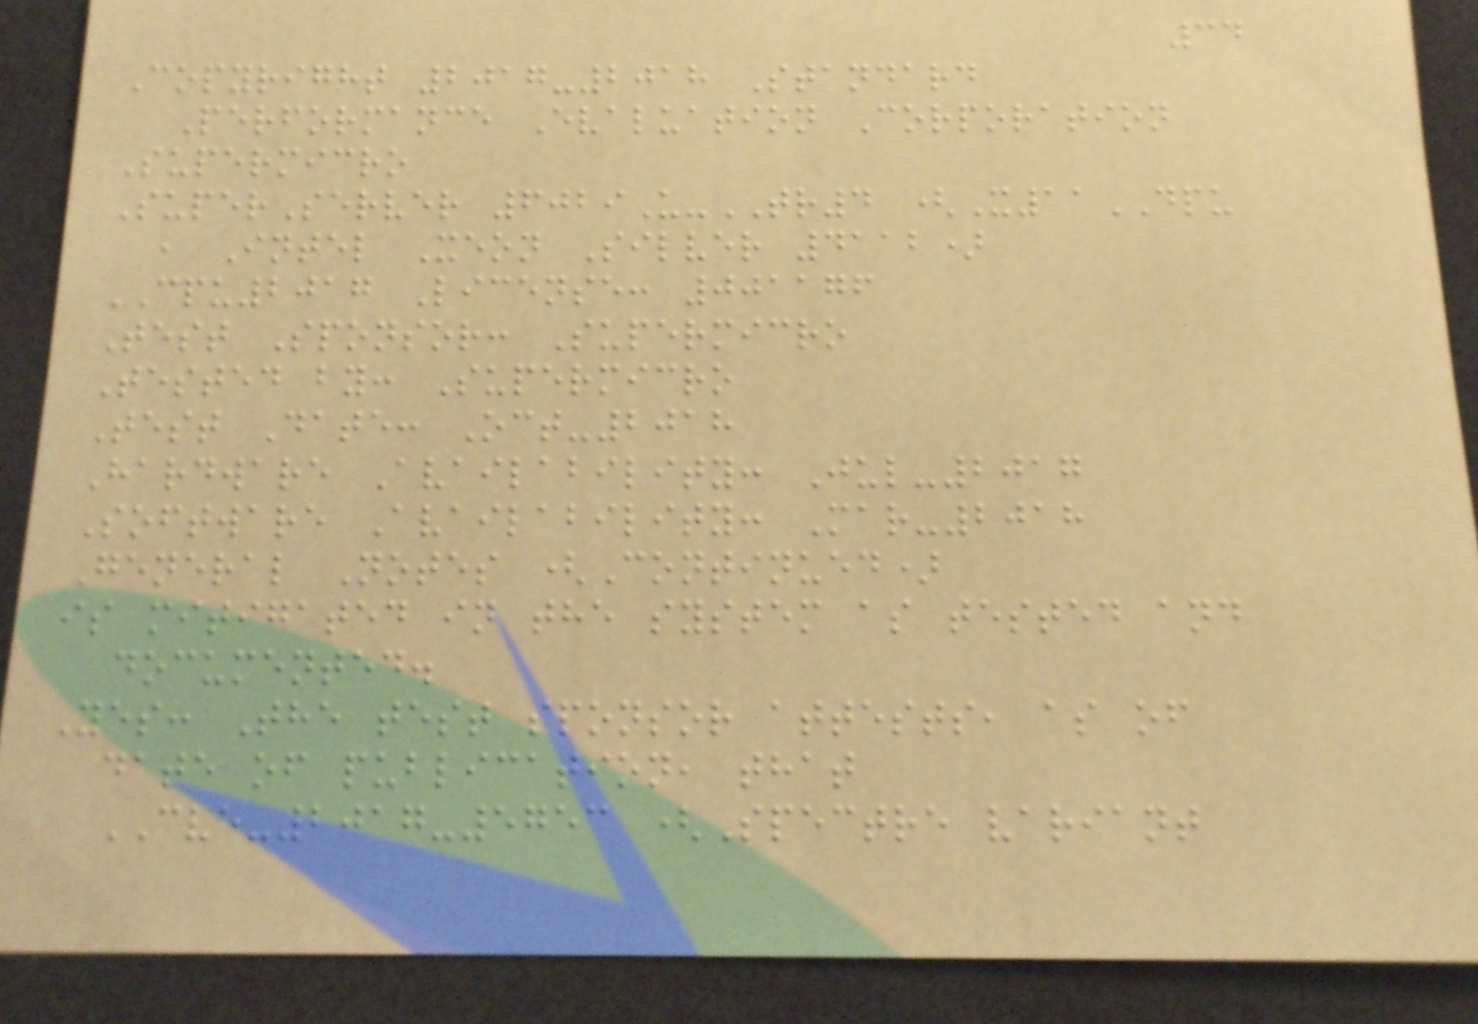34
Copyright 2017-2018 Standard
Performance Evaluation Corporation
Supermicro
SuperServer 6029U-TR4 (X11DPU
, Intel Xeon Silver 4112)
CPU2017 License: 001176
Test Sponsor: Supermicro
Tested by: Supermicro
Test Date: Oct-2018
Hardware Availability: Jul-2017
Software Availability: Mar-2018
General Notes (Continued)
is mitigated in the system as tested and
documented.
Yes: The test sponsor attests, as of
date of publication, that
CVE-2017-5753 (Spectre variant
